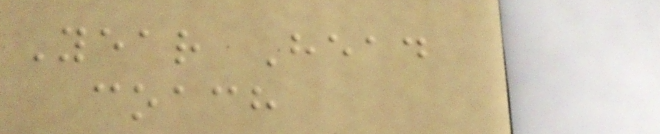Year Head
coach
